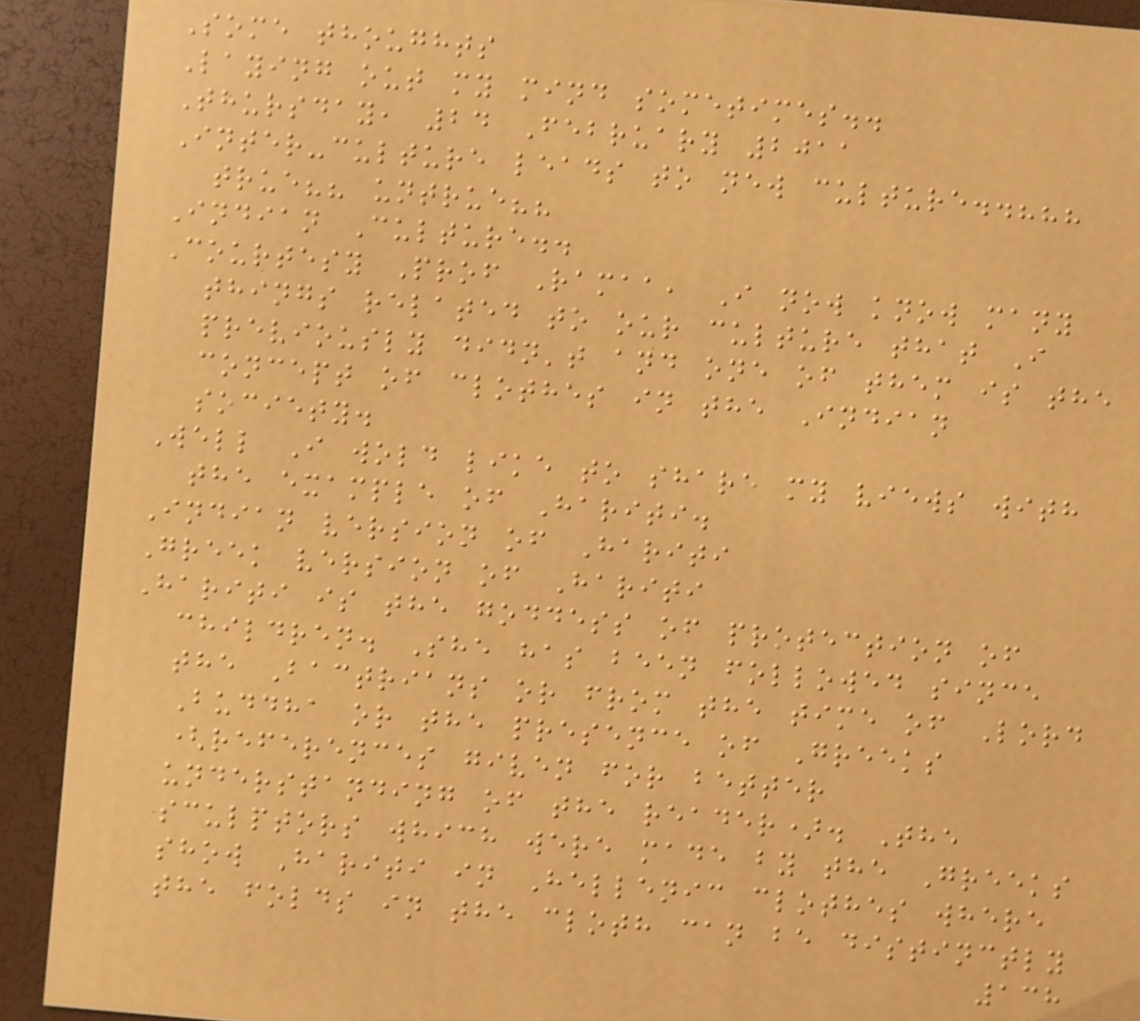Some thoughts
Laying out my mind sometimes..
Thursday, 24 February 2011
Inter-culture leads to new culture..???
true?? untrue??
Indian Culture..
Courtesy Prof Ramaa, I now know many
things related to our culture that I
previously didn't and one of them is the
concept of clothes in the Indian
society.
Well I wold like to share my views with
the example of Hariti.
Indian version of Hariti
Greek version of Hariti
Hariti is the goddess of protection of
children. She has been followed since
the Bactrians or from the time of Lord
Buddha or the presence of Greeks
(references given for better
understanding of the reader). The
sculptors which were made by the Greeks
show Hariti in Hellenic clothes where
the folds in the cloth can be distinctly
138
